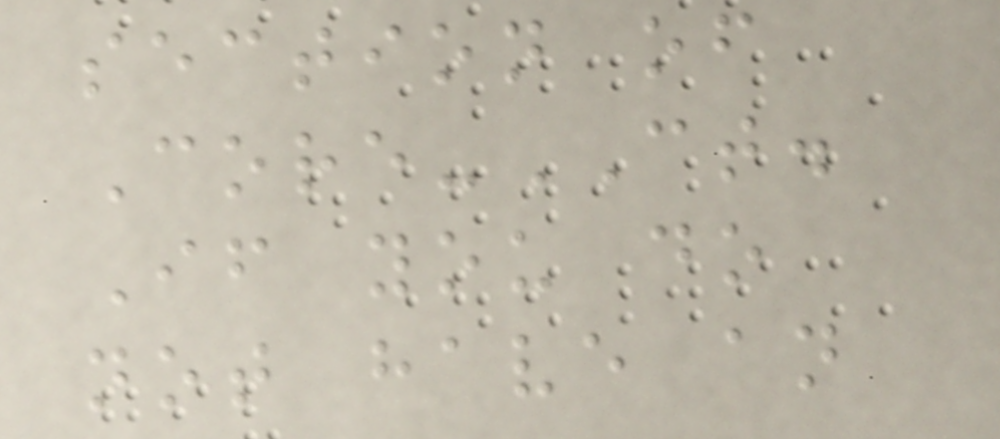section of
Core-CT.
If you do
not have an
